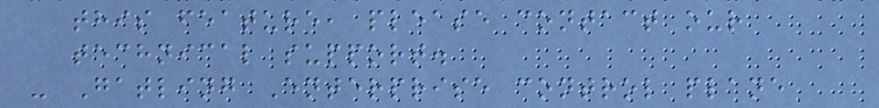this feature, please contact our
technical support.
- Gatling Enterprise control plane
